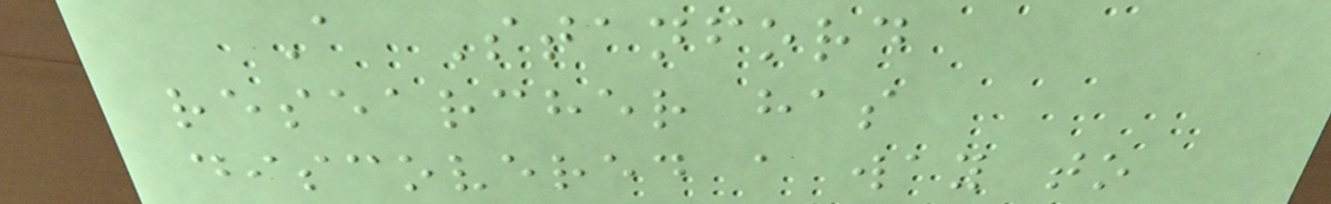A Stanford
researcher has
discovered a way to
